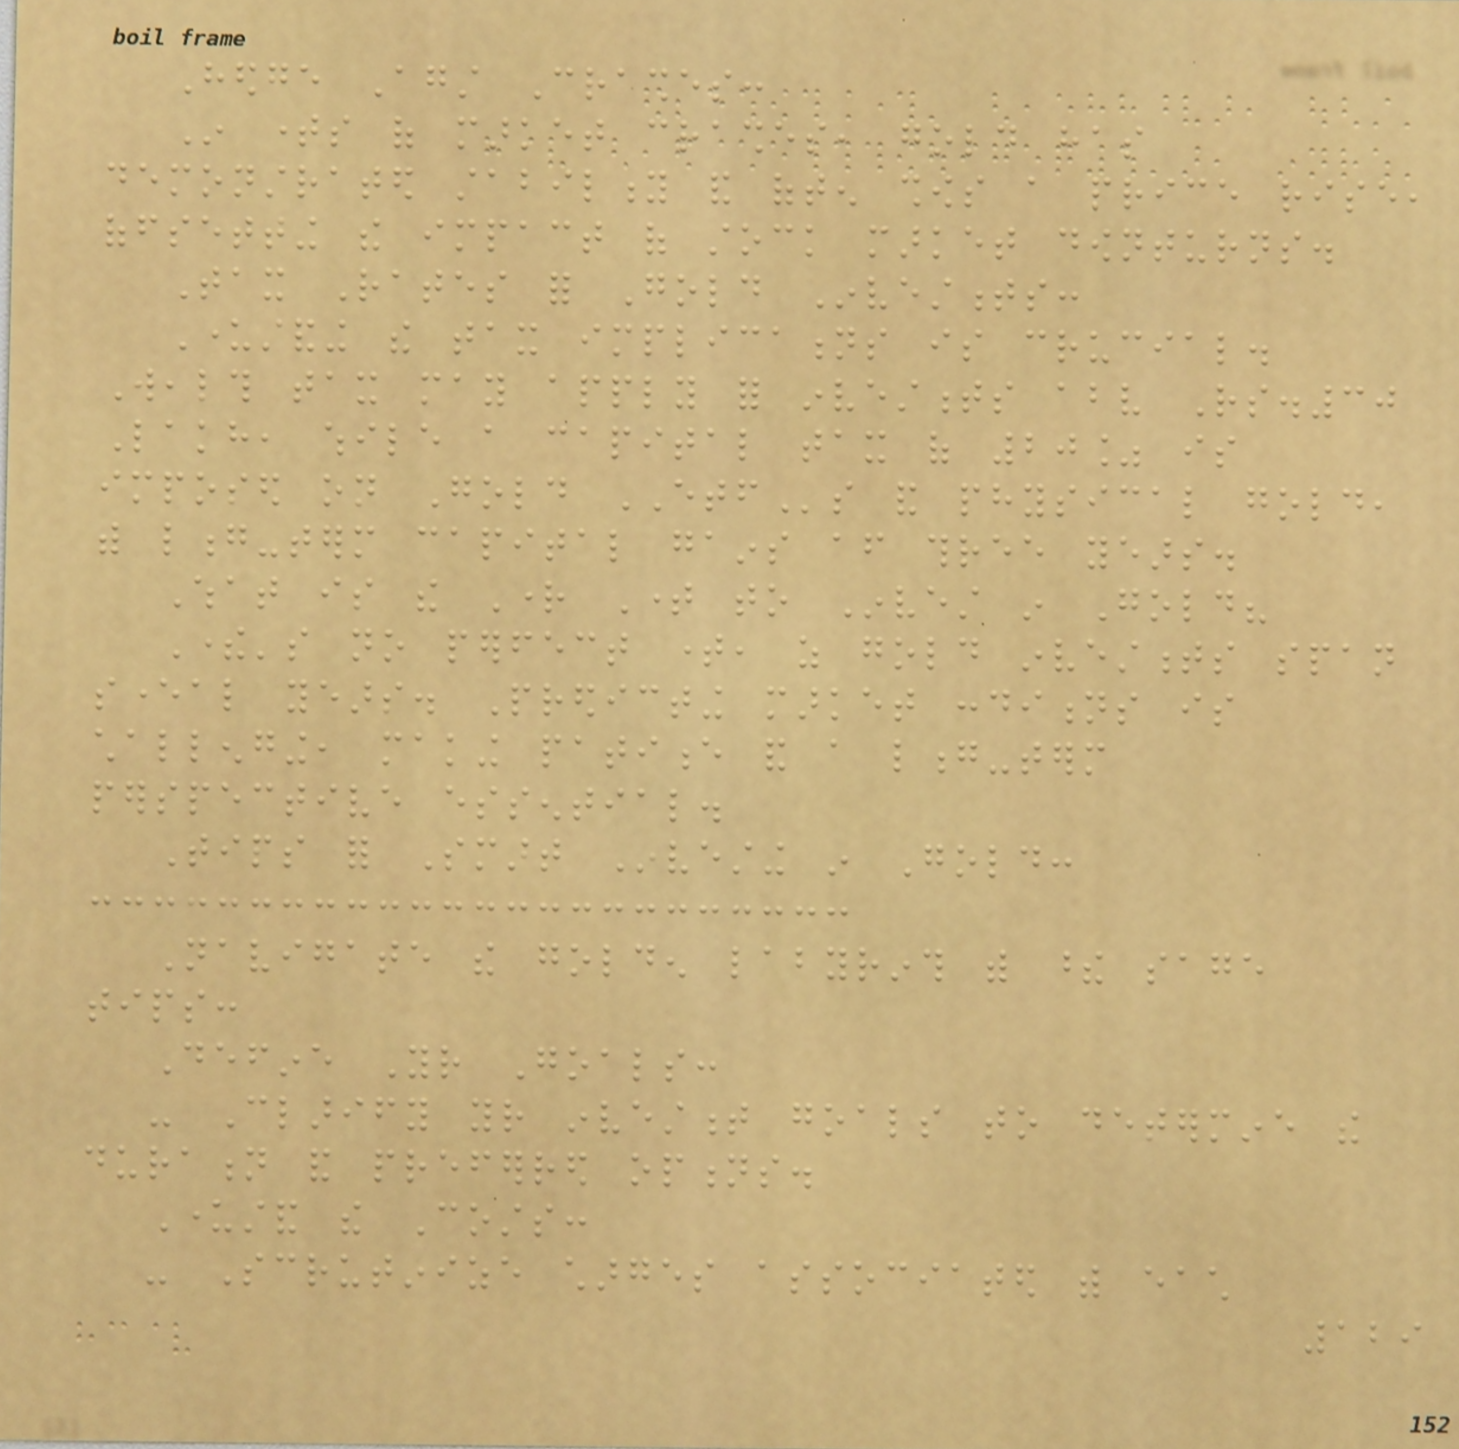Hedge Against Crashes:
In times of market crashes, gold has
demonstrated stability and often shows a price rise,
offsetting the impact of stock market downturns.
Tax Rates for Gold Investments:
Understanding the tax implications is crucial.
Wealth tax may apply for investments above Rs.30
Lakh, while a capital tax of 20% is
imposed on Gold ETFs and physical gold,
with long-term capital gains after three years.
What is the Right Time to Invest in Gold?
There's no perfect time, as gold investments span
several years. Predicting market conditions is
challenging, making patience and a long-term
perspective essential.
Tips for Smart Investing in Gold:
Navigate the golden labyrinth with these sage
tips:
Define Your Goals:
- Clarify your investment goals to determine the
duration and preferred options.
Understand the Costs:
- Scrutinize charges associated with each
129
